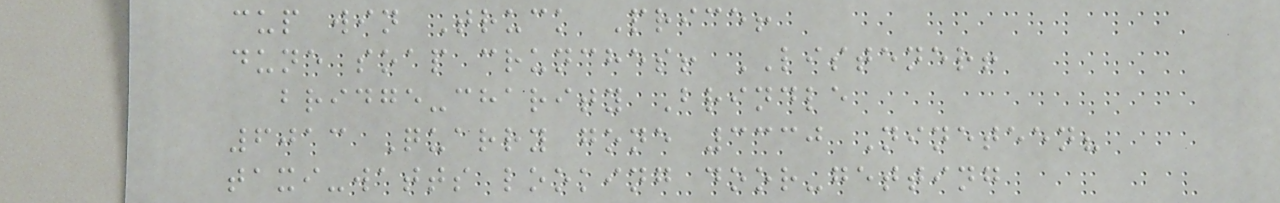cup win Truck Price!
dune soap crunches! LISTENER!
bridge-charity Brindle
6013 Quarry gone 3330 Nineteen?
taxi-watts looking door-getting
